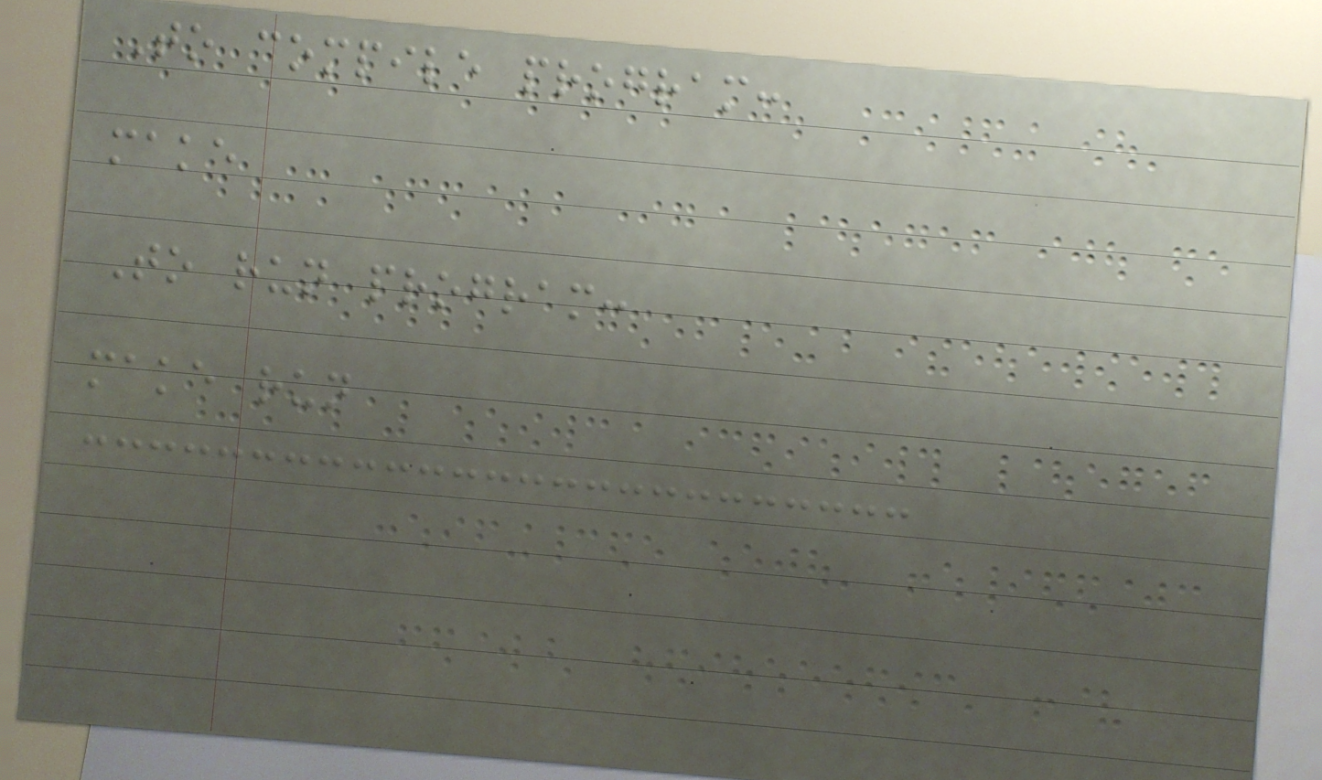To compile program:
make
To run program:
make run
